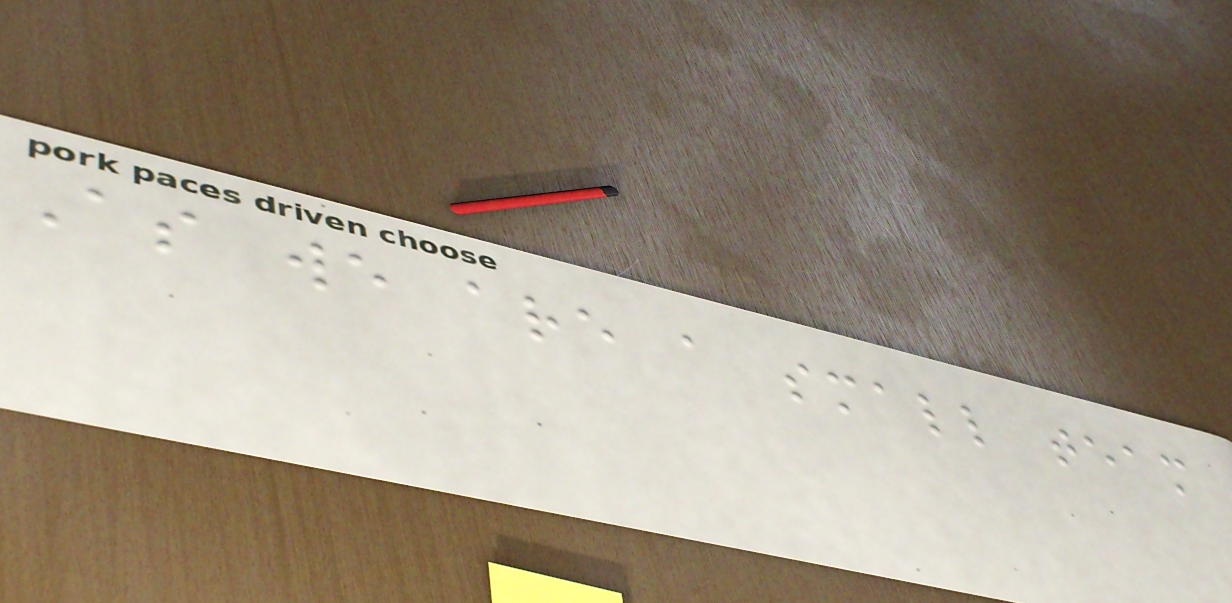As we are a small team
